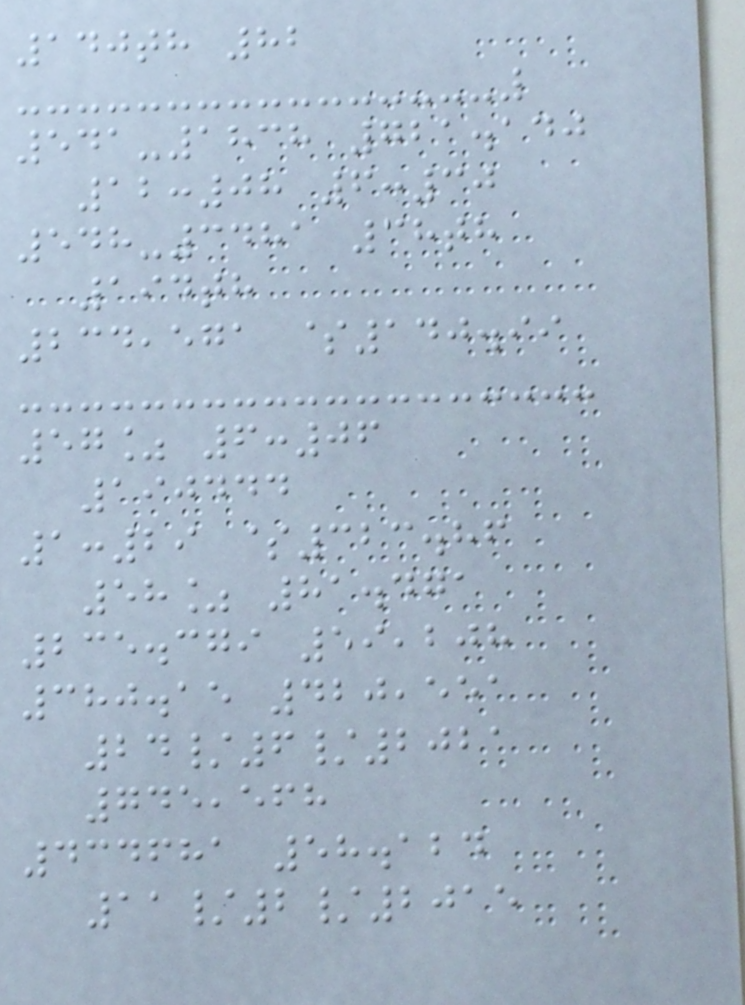140th 82
541-1838 721.140
12:08 6:30
548-3481 38th
194th
234,571 $140.99
57% 6:06
190444
1:29 $323.86
58% 81.471
235.379 59,208
380.15 420,551
24/6/2021
745,568
434681 58.124
11/2/2015
